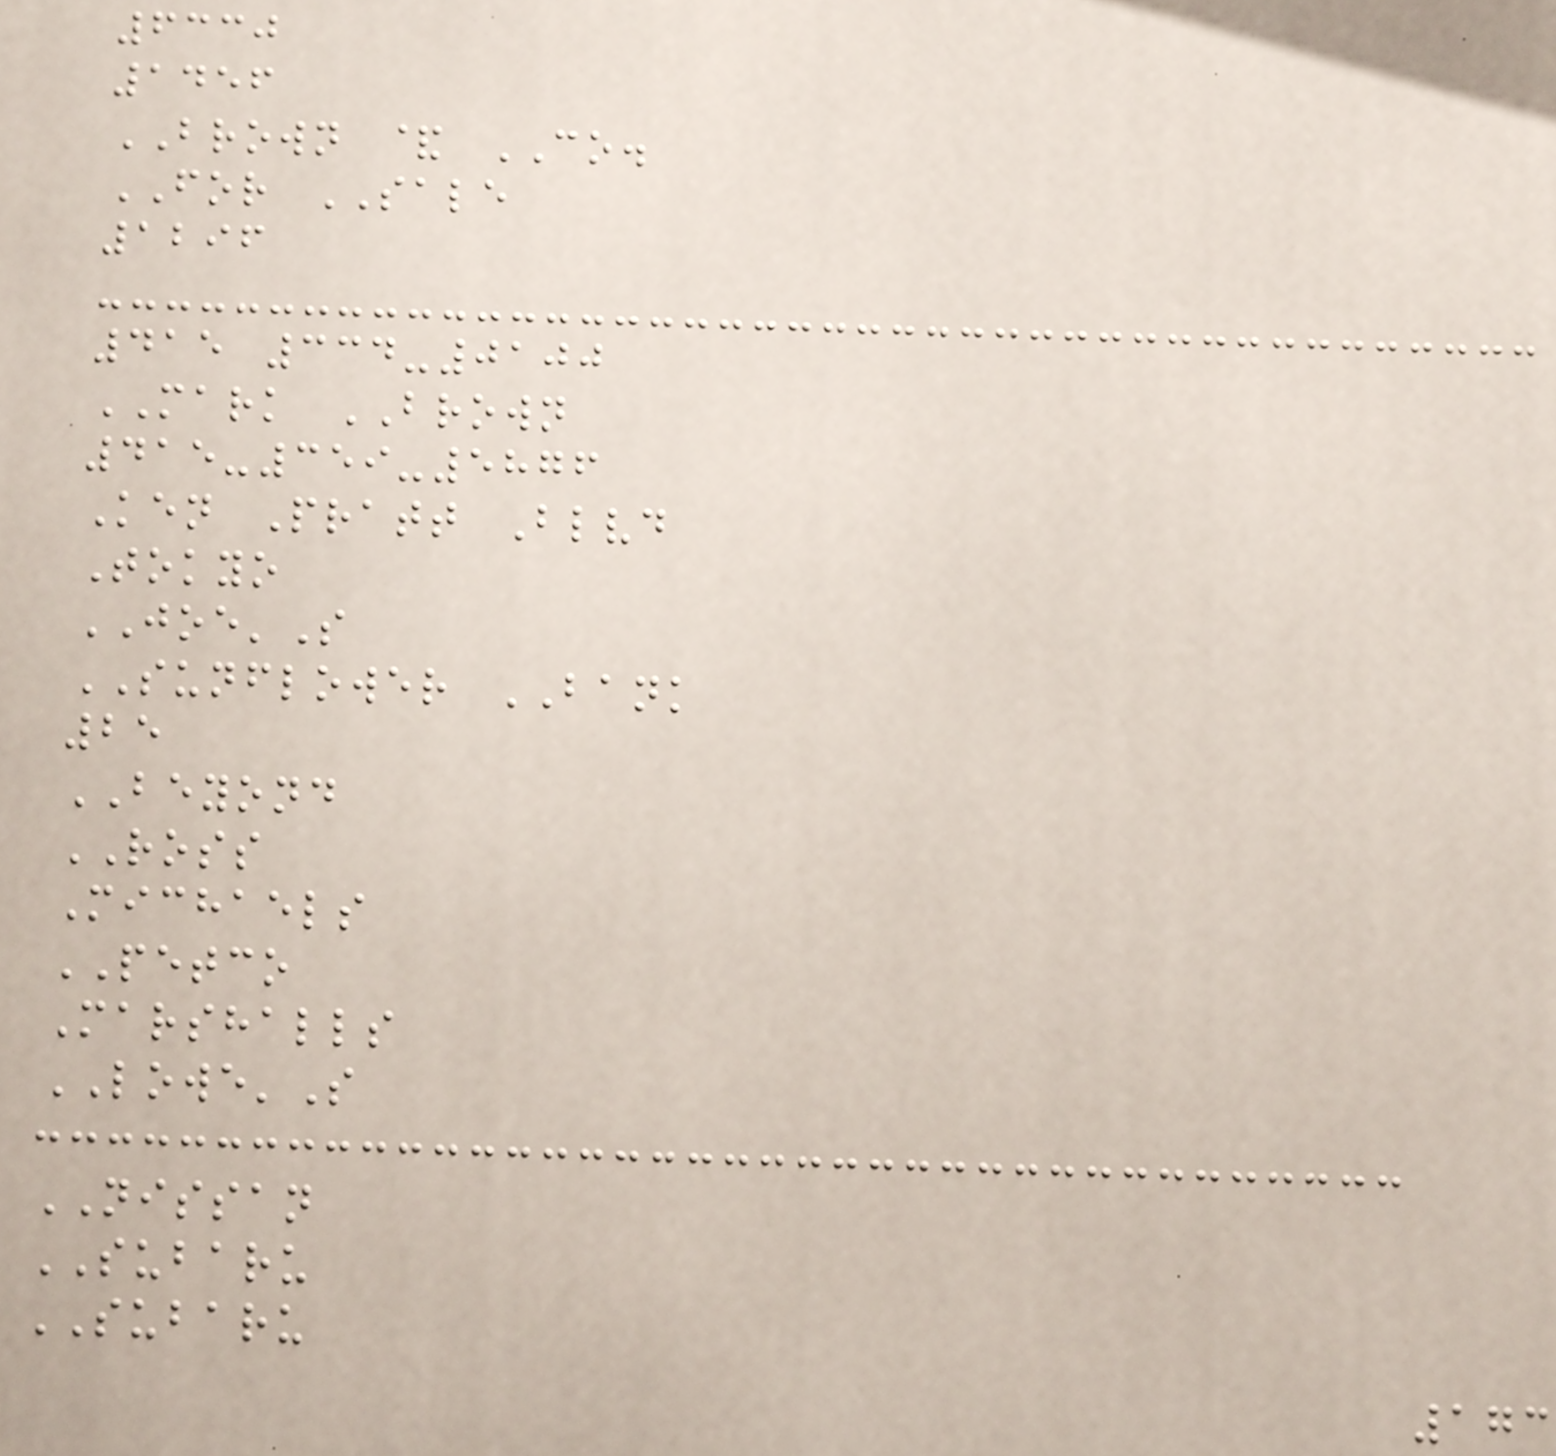6330
1456
BROWN & CO.
FOR SALE
1296
415 334-0100
MARK BROWN
415-359-5876
Ken Pratt Blvd
Tokyo
JOE'S
SUNFLOWER BANK
25
BEYOND
ROSS
Michaels
PETCO
Marshalls
LOWE'S
NISSAN
SUBARU
SUBARU
173
